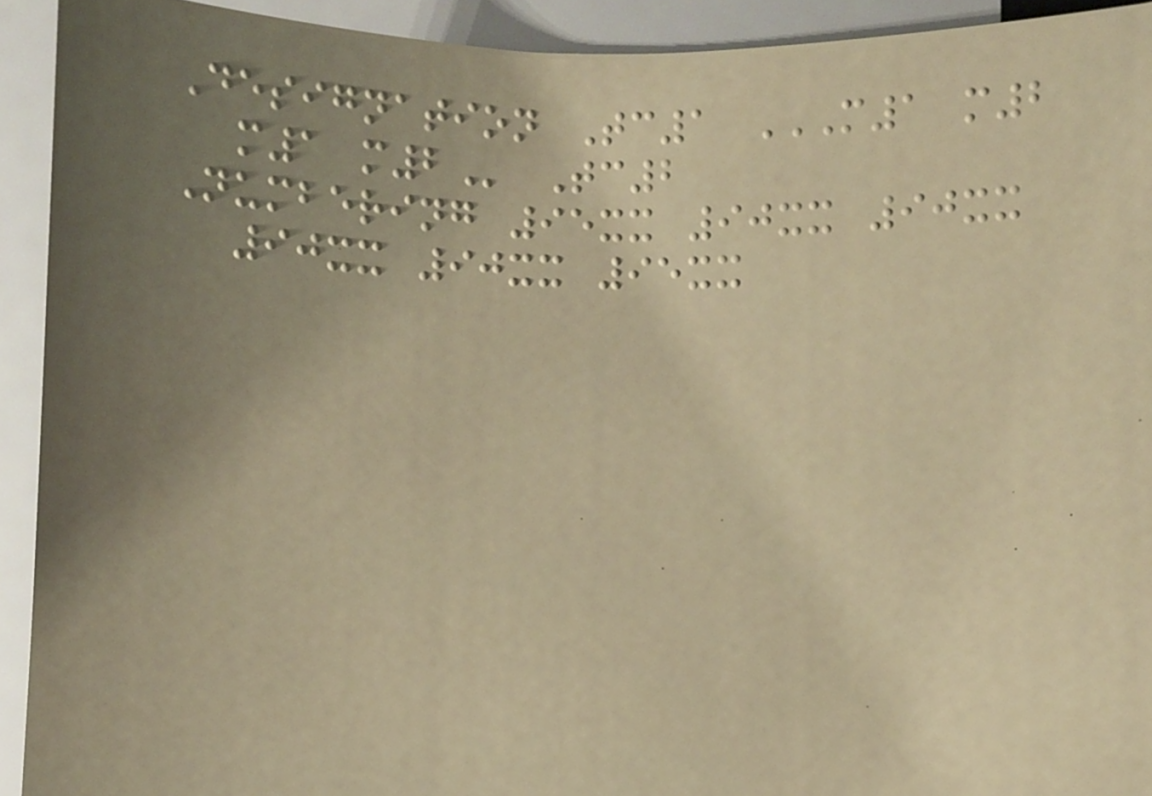Designation Tc1 M1 M2
M1 M2 Tc2
Numbering 95xx 90xx 90xx
90xx 90xx 95xx
